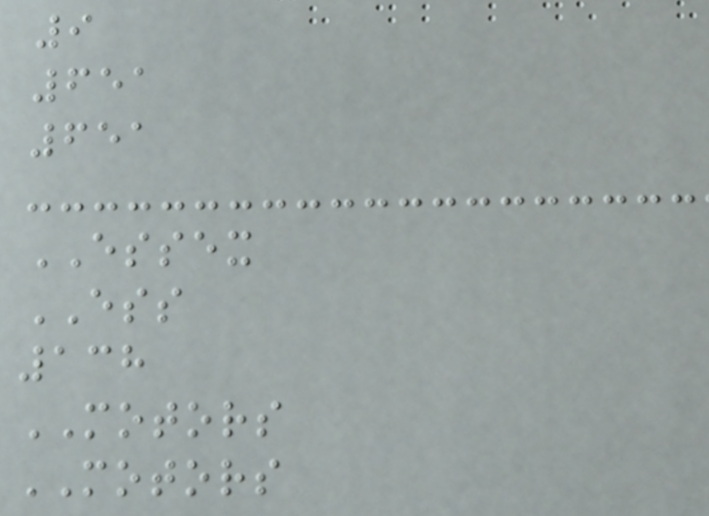9
651
651
ESSEX
ESS
138
MOTORS
MOTORS
